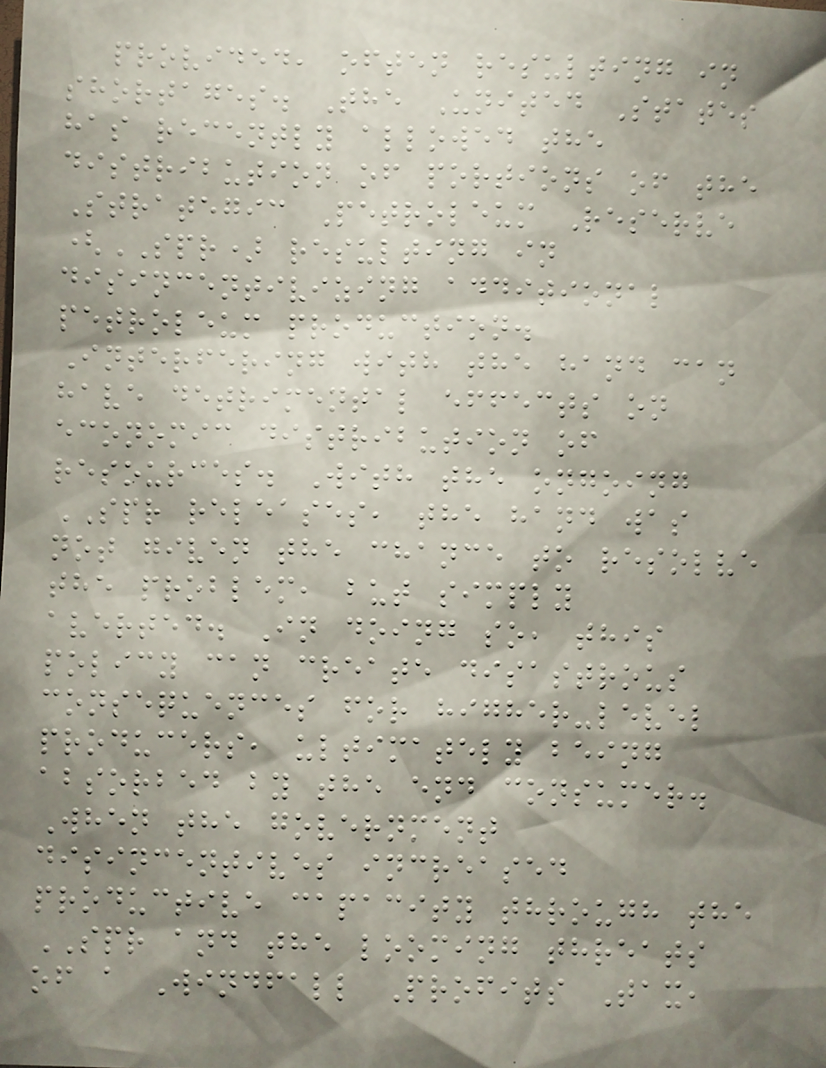provided, often resulting in
shortages. The United States
has recently allowed the
distribution of portions of the
Strategic Petroleum Reserve
(SPR) resulting in
disincentivizing additional
petroleum production.
Interfering with the hand can
have detrimental effects on
economic distribution of
resources. With the ongoing
SPR releases, the hand was
not given the chance to resolve
the problem, but simply
averted. In doing so, this
policy can create disastrous
consequences for higher-level
producers, ultimately being
absorbed by the end consumer.
When the government
disincentives increased
productive capacity through the
SPR and the looming threats
of a Windfall Profits Tax,
